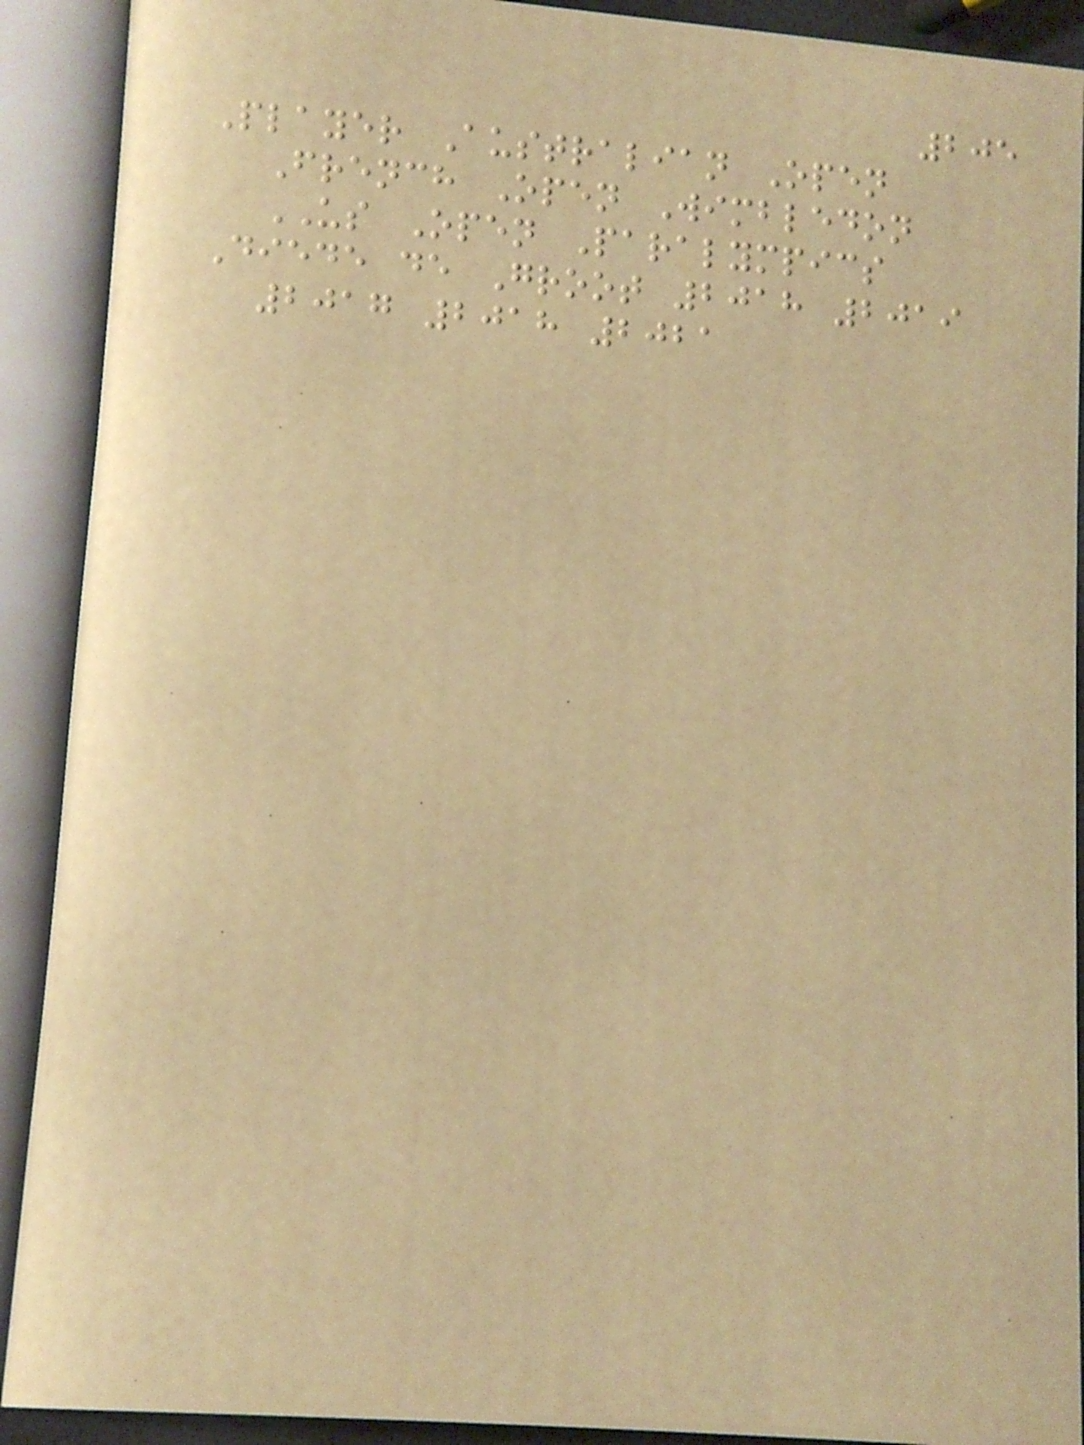205
Player Australian Open
French Open Wimbledon
US Open Paralympics
Diede de Groot 2018 2019
2017 2018 2021
